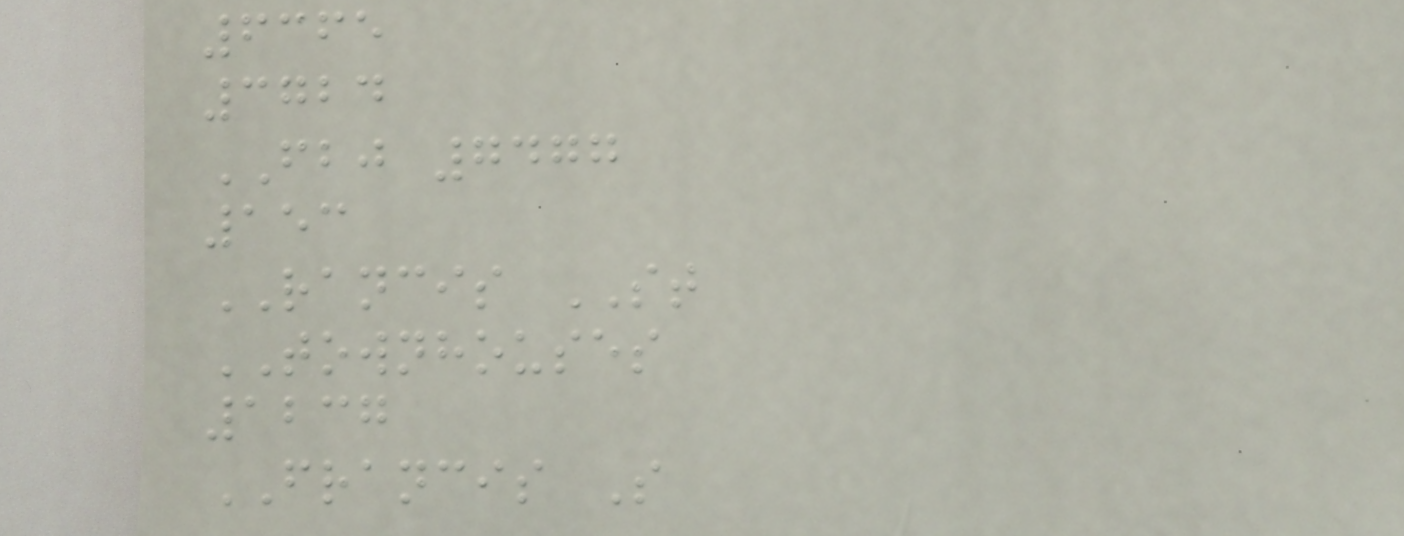6365
3724
FBJ 7477
153
RANCIS ST
TOWNHOUSES
1237
FRANCIS S
